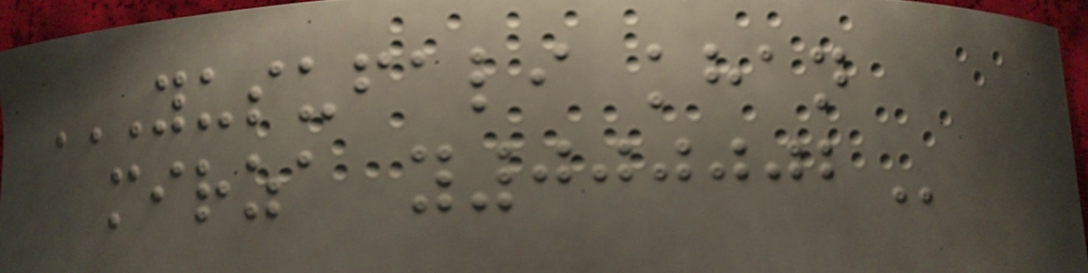YUSUFALI KHAN
MIRZA Y000002
